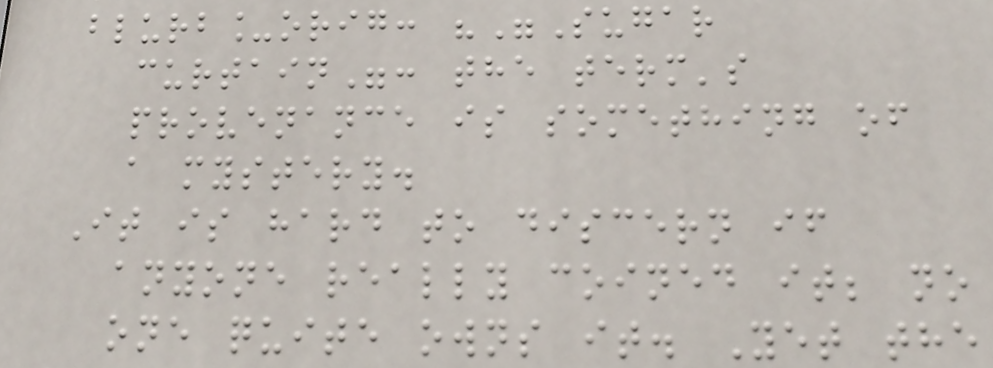blurb_orig: ""Sugar
curtain": the term's
provenance is something of
a mystery.
It is hard to discern if
anyone really coined it; no
one quite owns it. Yet the
